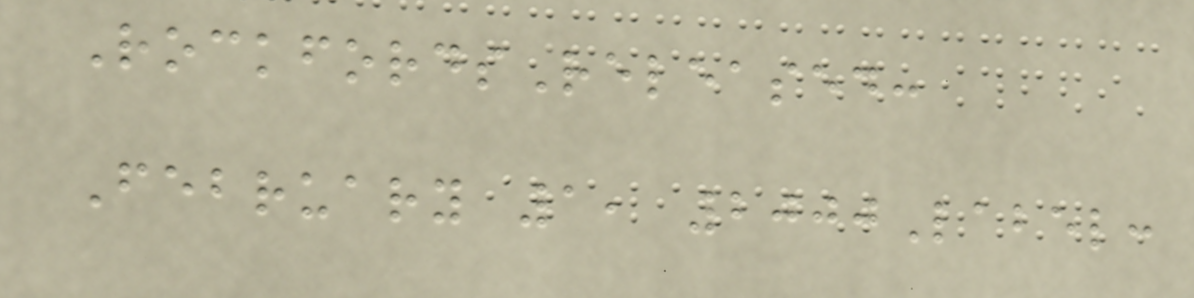RockfordsReleased:
February 1, 2000Label:
